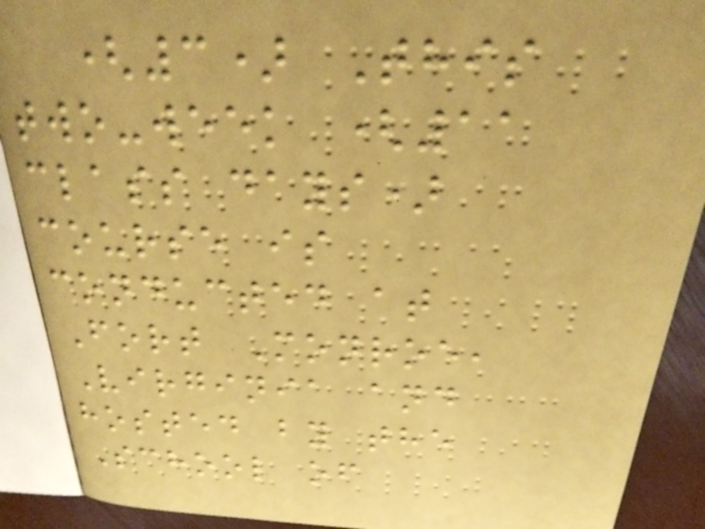(3) This
two-week (11
class days)
course is
conducted at
Fort Monroe,
Virginia and
hosted by the
School of
